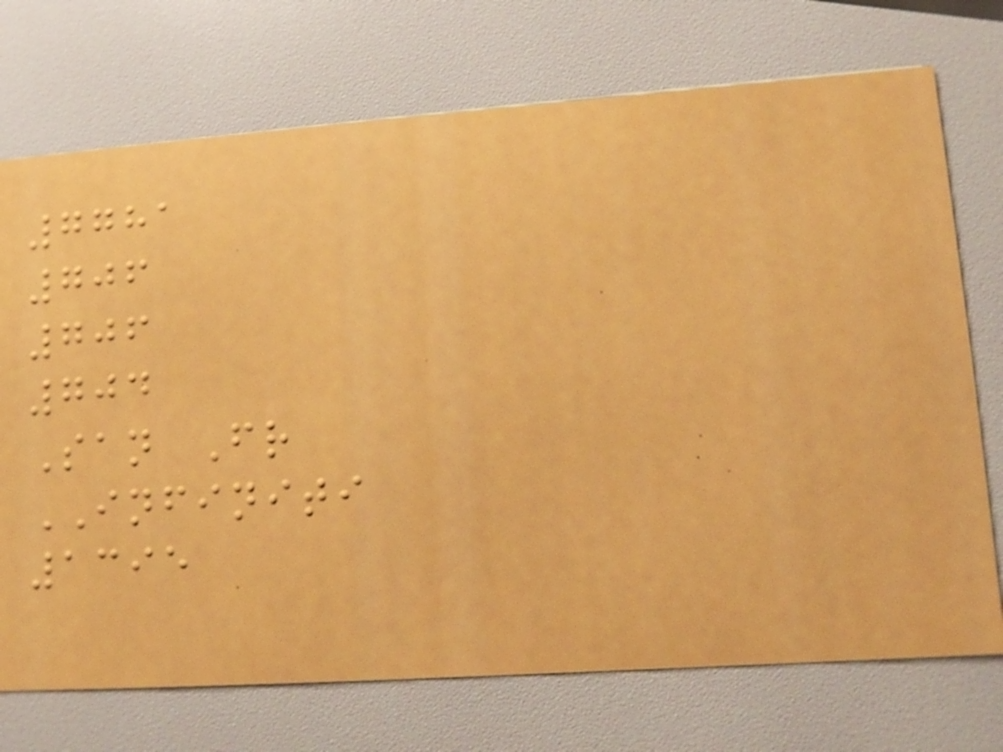7781
706
706
704
San Fr
INFINITI
1395
